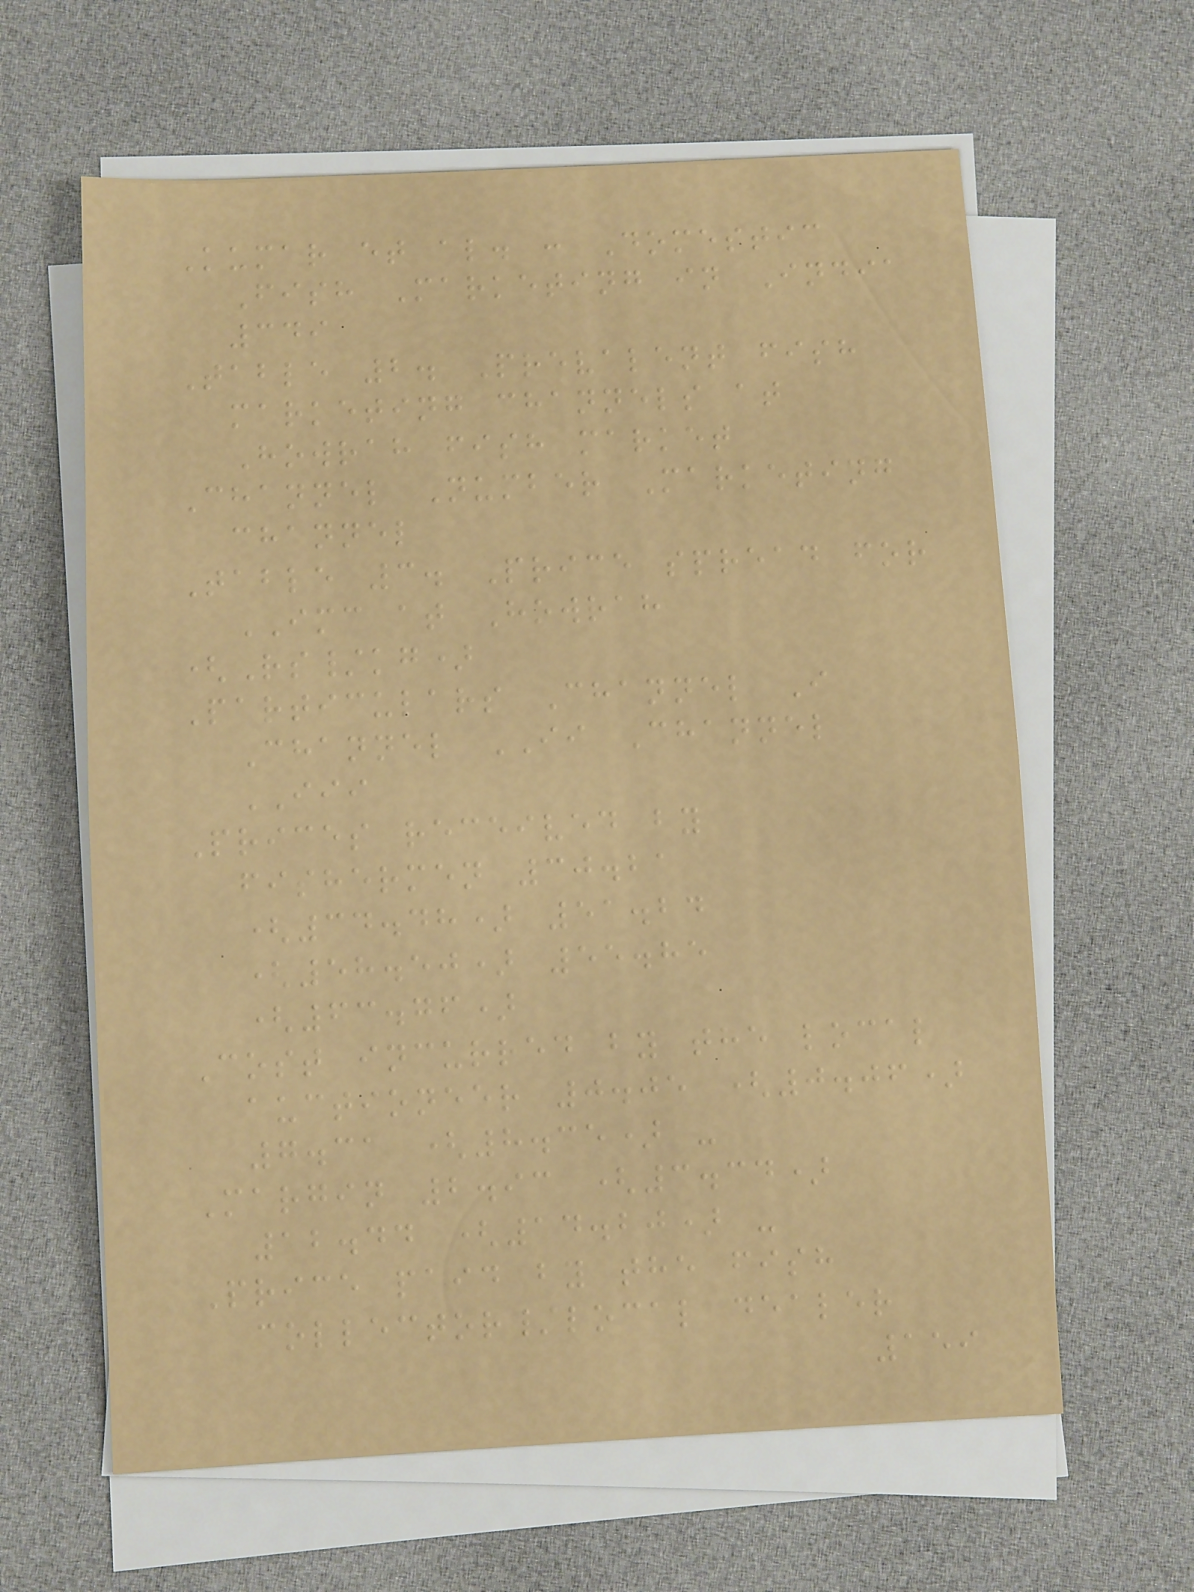Kumar et al. : Domestic
Fish Marketing in India
349
Table 2. Prevalent fish
marketing channels at
Howrah fish market
Channel Number Marketing
channel
Table 3. Price spread for
IMC at Howrah
(Rs/kg)
Particulars Channel I
Channel II Channel
III
Prices received by
fishermen 30.21
(34.48) 51.24
(58.50) 55.85
(63.76)
Cost incurred by the local
auctioneer 0.05 (0.06)
7.31 (8.35) -
Margin 2.93 (3.34)
12.44 (14.20) -
Price paid by the fish
collector/local dealer
159
